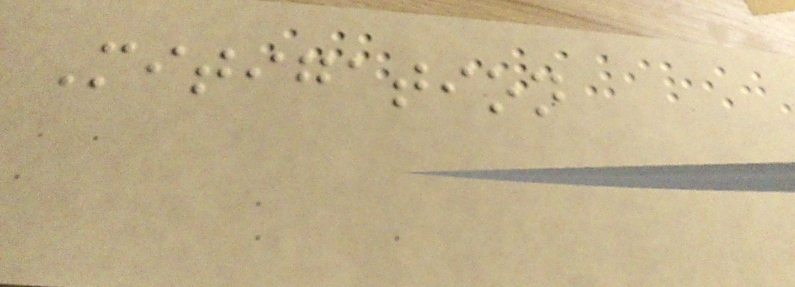Mitigation
